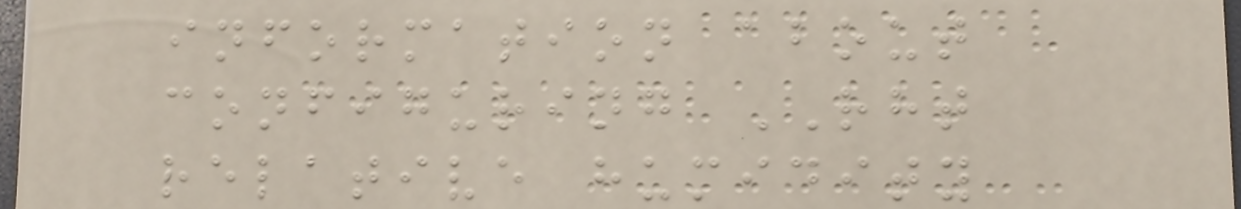information about
configuring RHT
relative humidity
